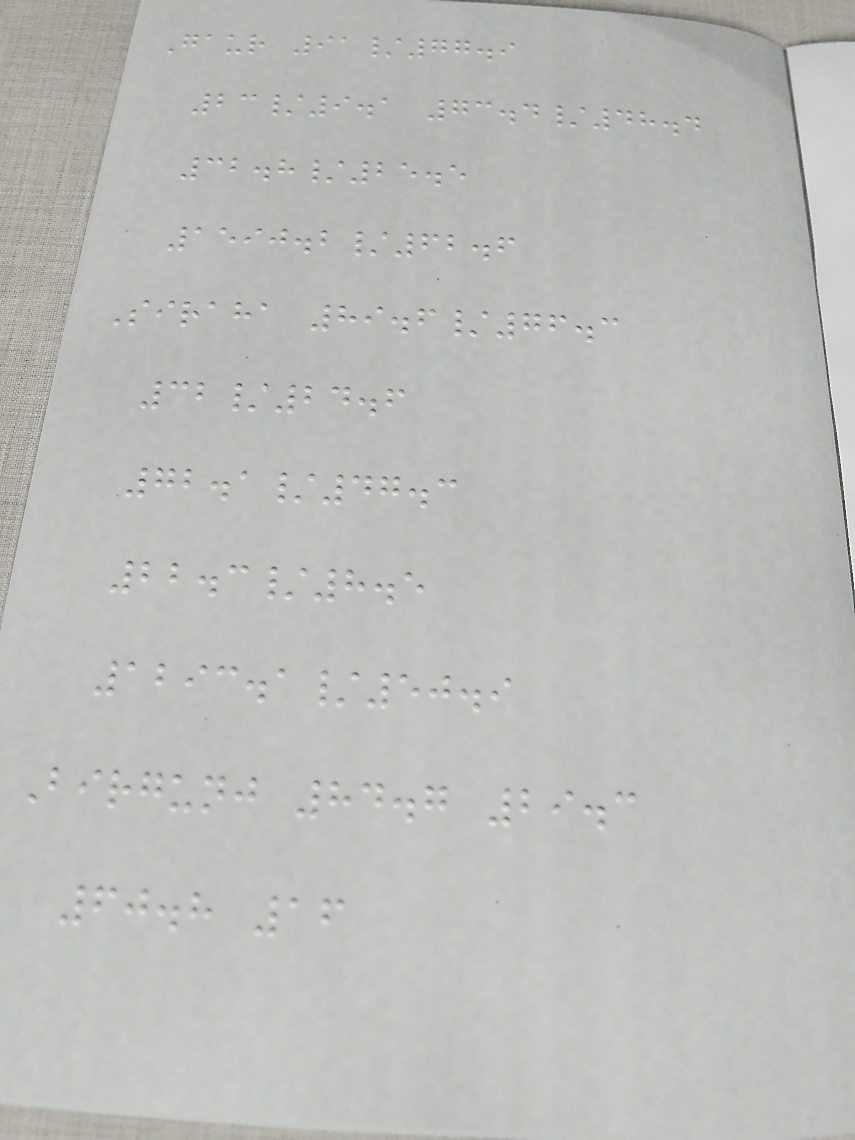Gaur 91/77.9
23/9.1 73.4/48.4
32.8/25.5
1590.2/62.6
Siraha 89.6/76.3
32/24.6
72.1/47.3
22.3/8.5
1293.1/50.9
Birgunj 84.7 29.3
60.8 16
